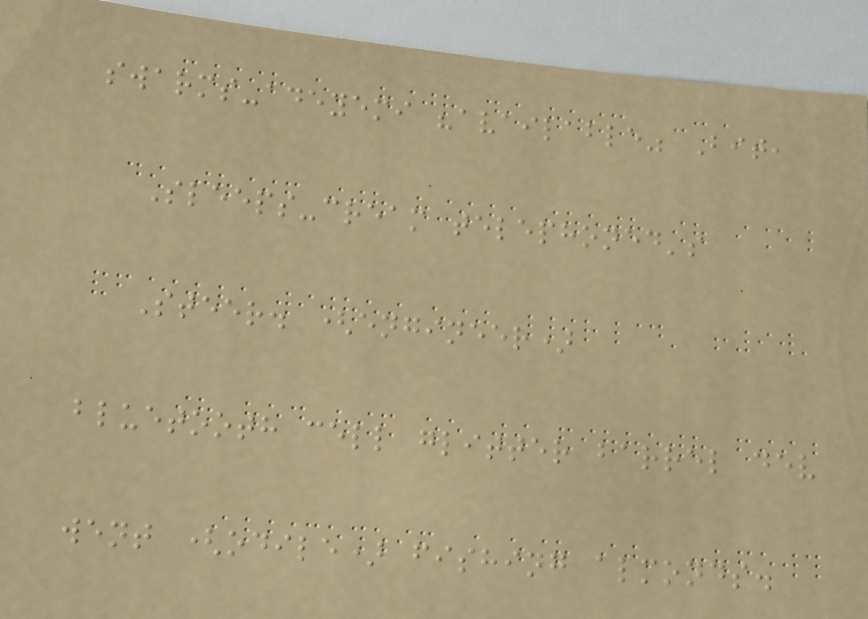swarms-adeyemi "available" Bit,
Sleeps-cream telephoned's
Steer. (engineer)
bluetooth cell glitter barrel dev
went (odile) fishing almonds.
